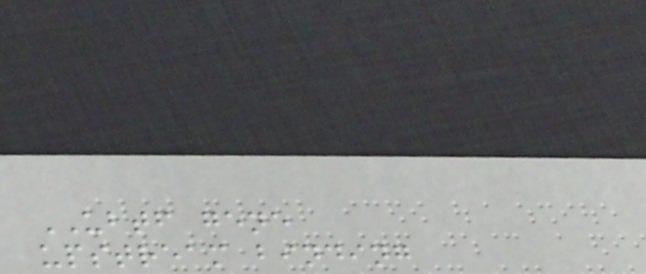UBTF gene
upstream binding
